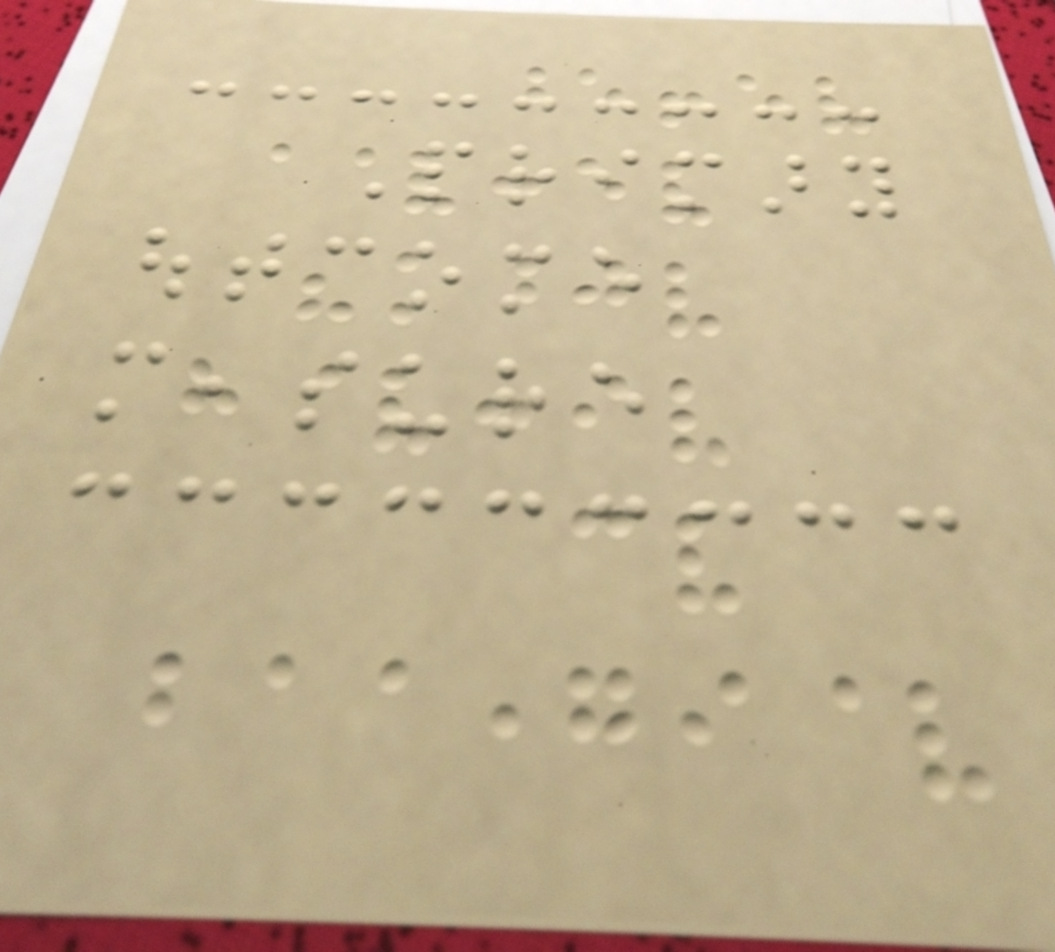Primary
outcome
measure
